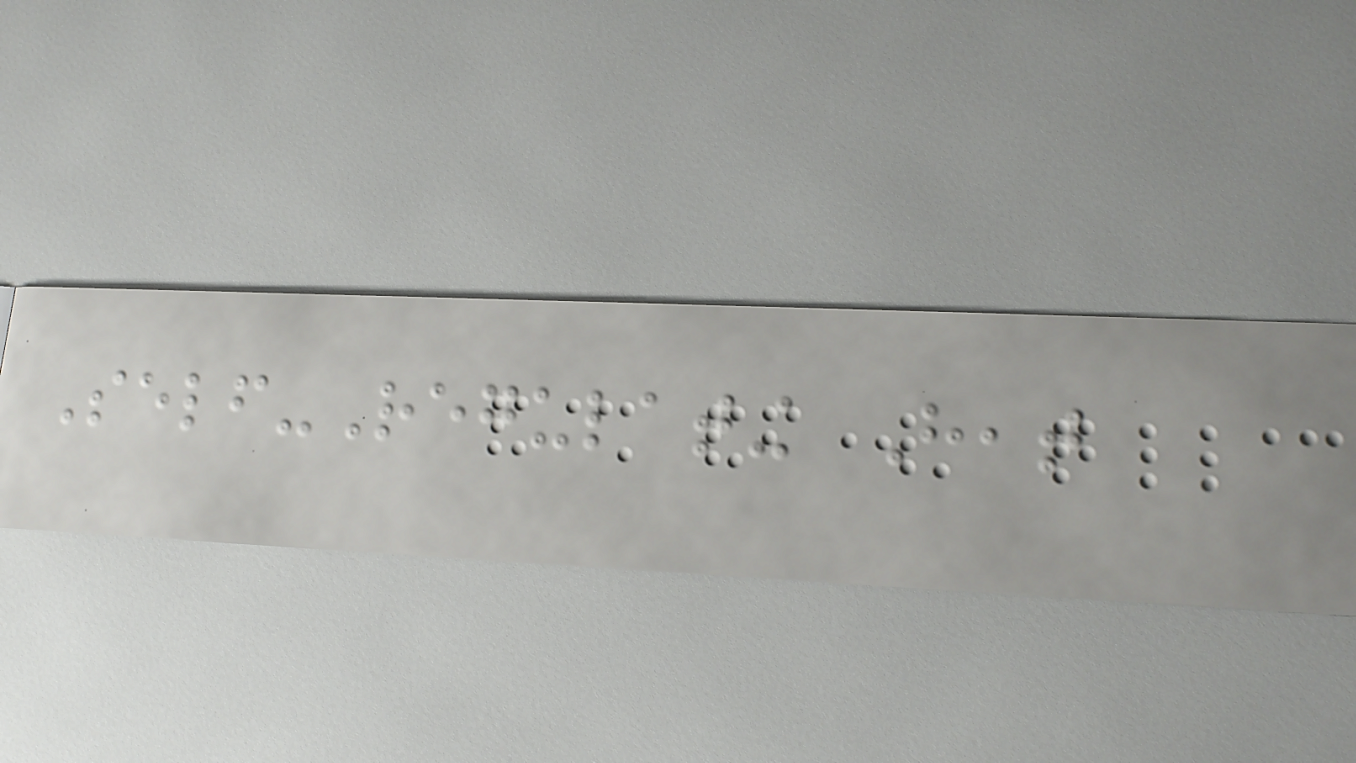Self-Regulating Heat
